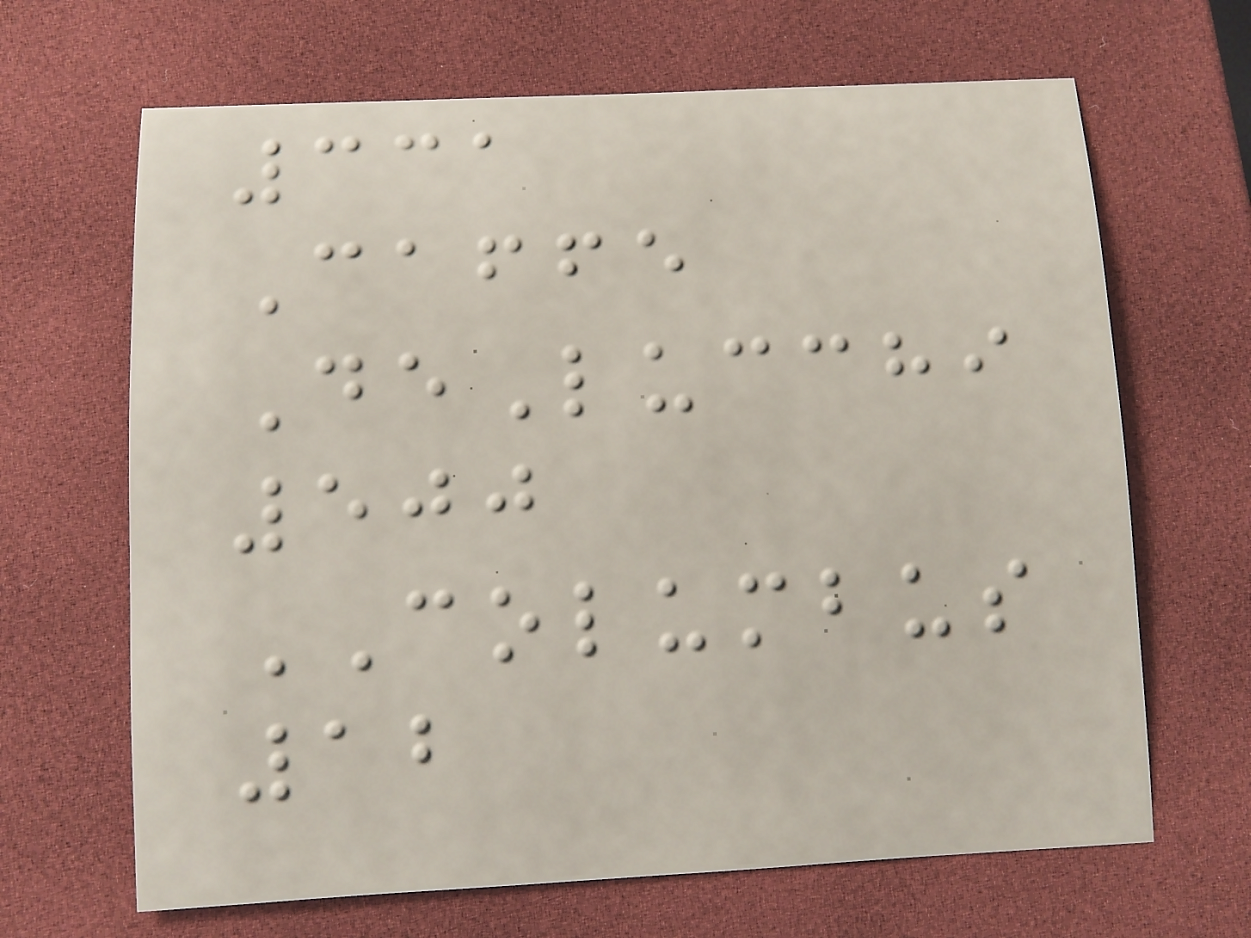331
Caffe
DeLucchi
500
COLUMBUS
12
